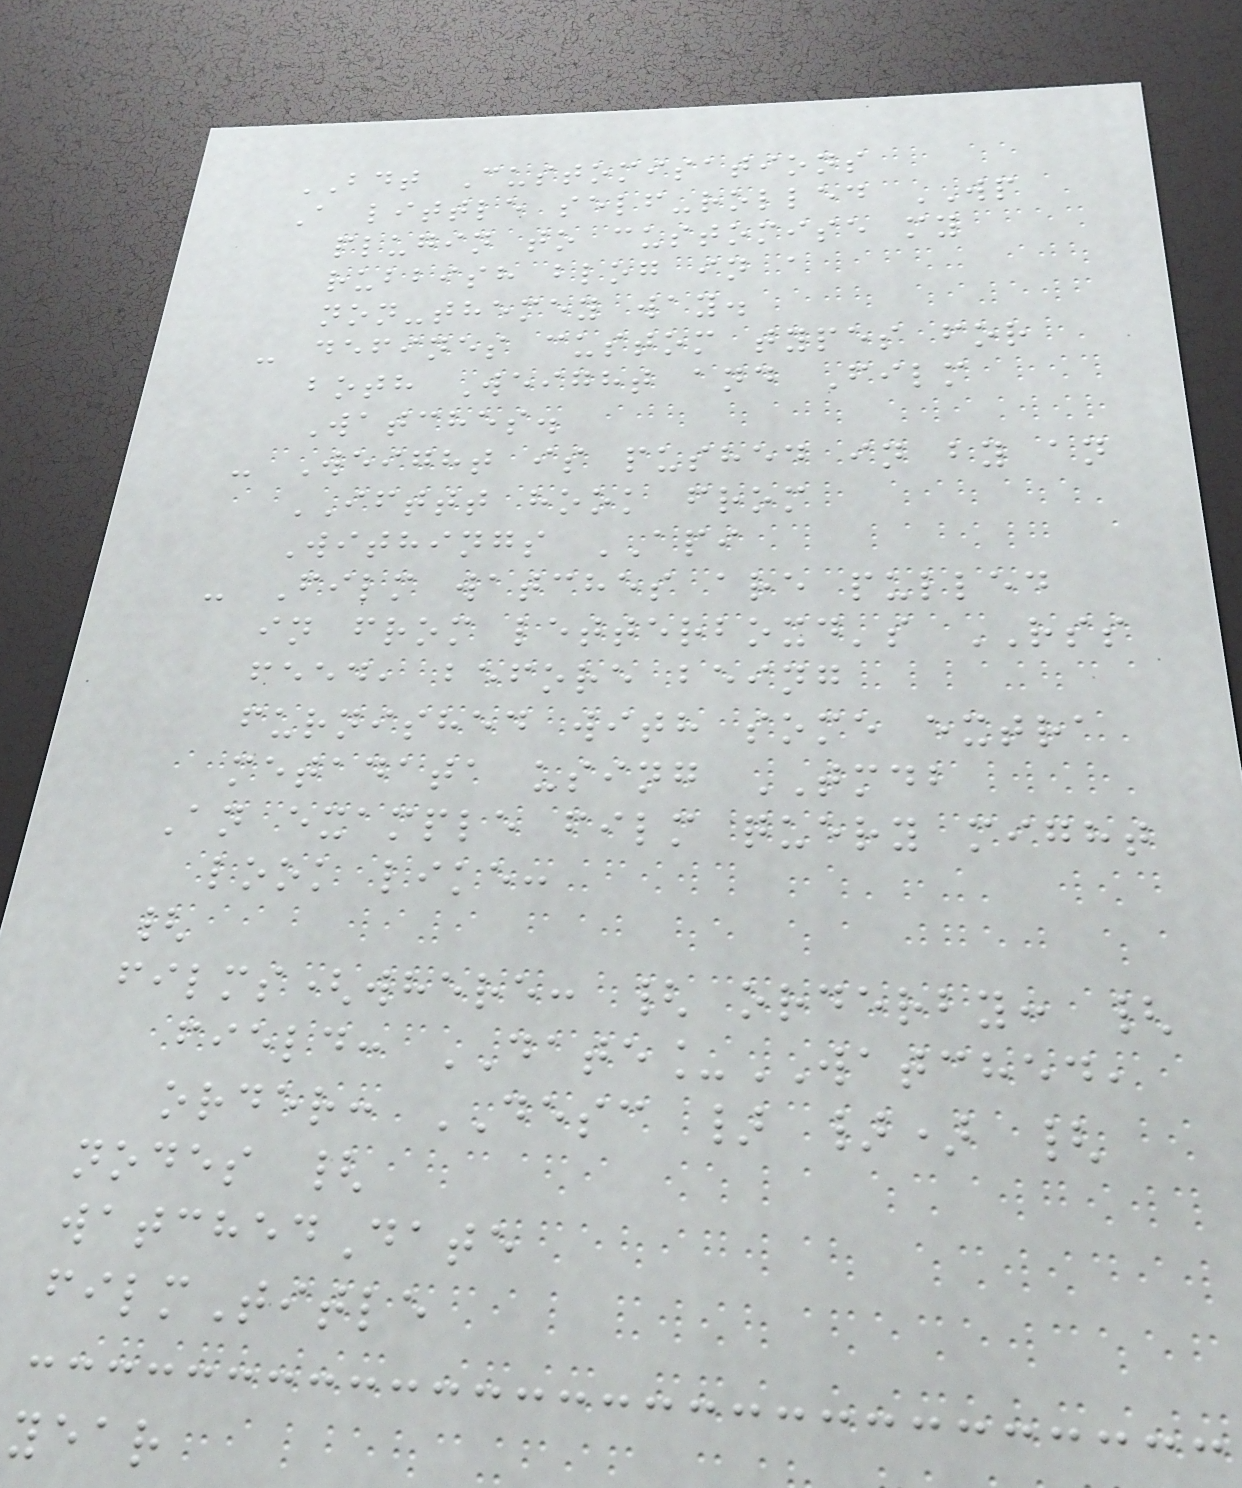BDT Customisations
A little self-rolled WP
plugin to customise my
rubbish blog in a
non-themey way.
- defines custom types for
both Weight and Film
Watches.
- Weight is pushed in by an
IFTTT hook from
Withings API
- Film watches are pulled
in from letterboxd's RSS
feed, before being
furnished with some extra
metadata using TMDB
An example film query might
look like:
{
films(where: { orderby: {
field: DATE_WATCHED,
order: DESC } }) {
nodes {
watchedDate
filmTitle
year
